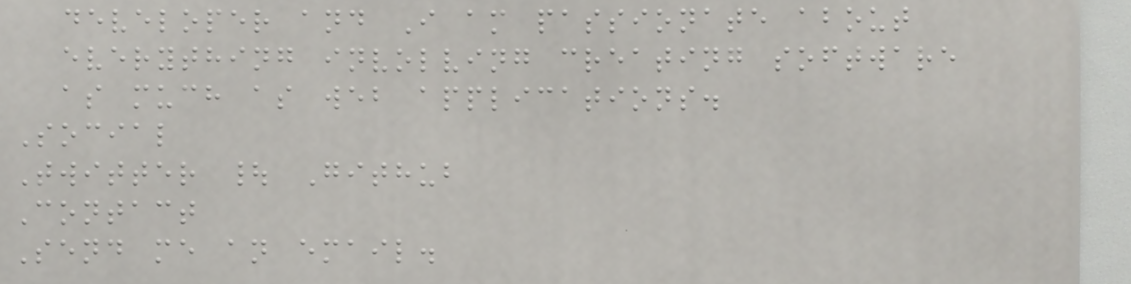developer and I am passionate about
everything involving creating software
as much as web applications.
Social
Twitter | Github
Contact
Send me an email.
